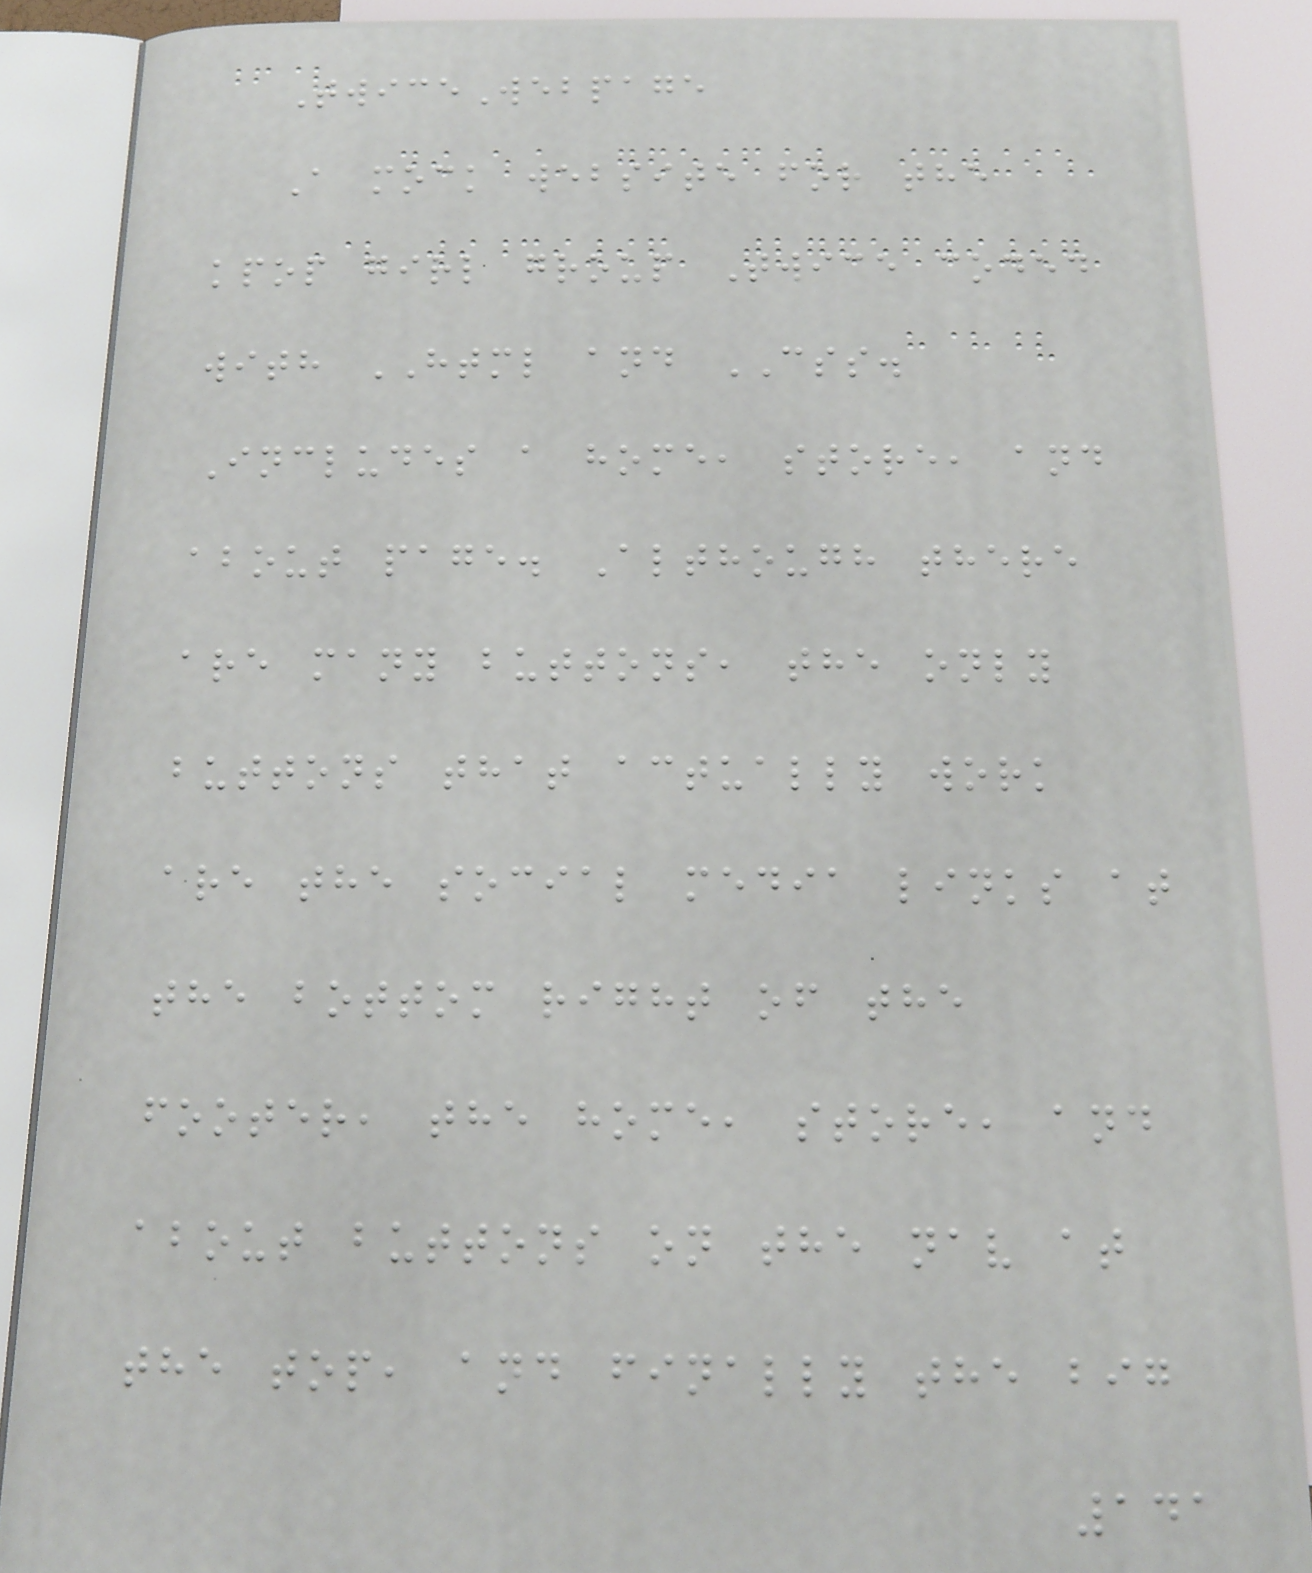TwiceWebpage
A mock website for the
kpop girl group Twice coded
with HTML and CSS.
Includes a home, store, and
about page. Although there
are many buttons, the only
buttons that actually work
are the social media links at
the bottom right of the
footer, the home, store, and
about buttons on the nav at
the top, and finally the big
141
